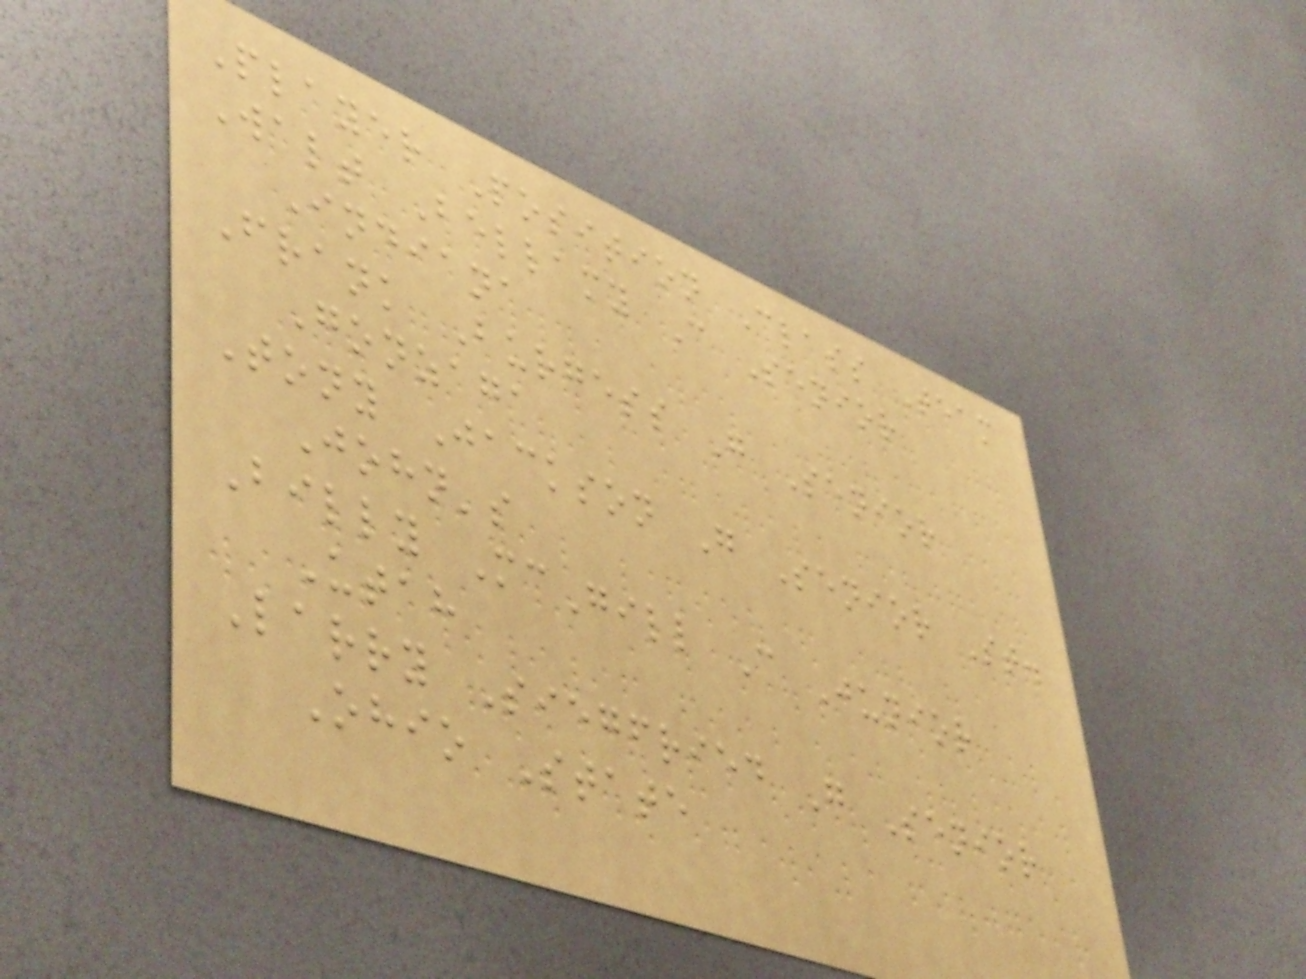Player Position Class Team
Walt Bellamy C Senior
Indiana
Frank Burgess G Senior
Gonzaga
Tony Jackson G Senior St.
John's
Billy McGill C Junior
Utah
Larry Siegfried G Senior
Ohio State
